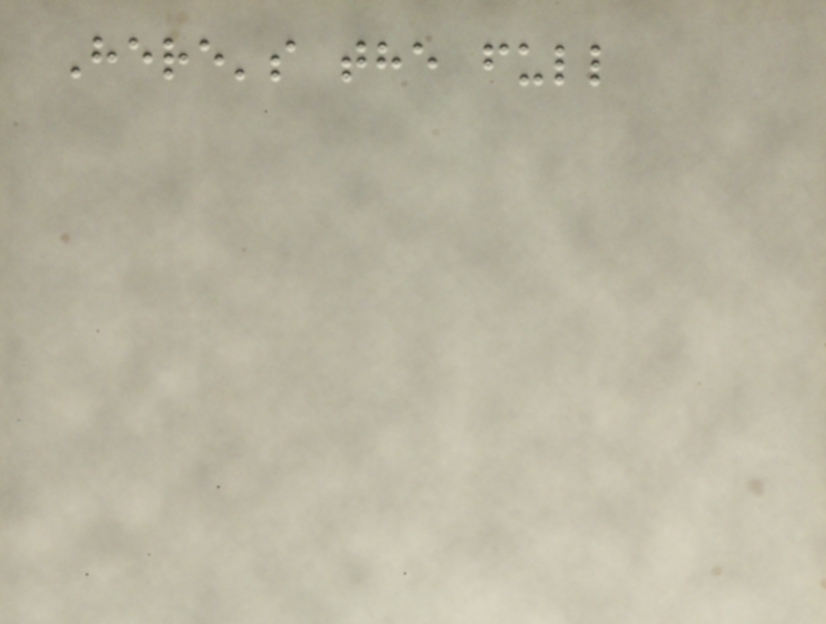Here's the full
